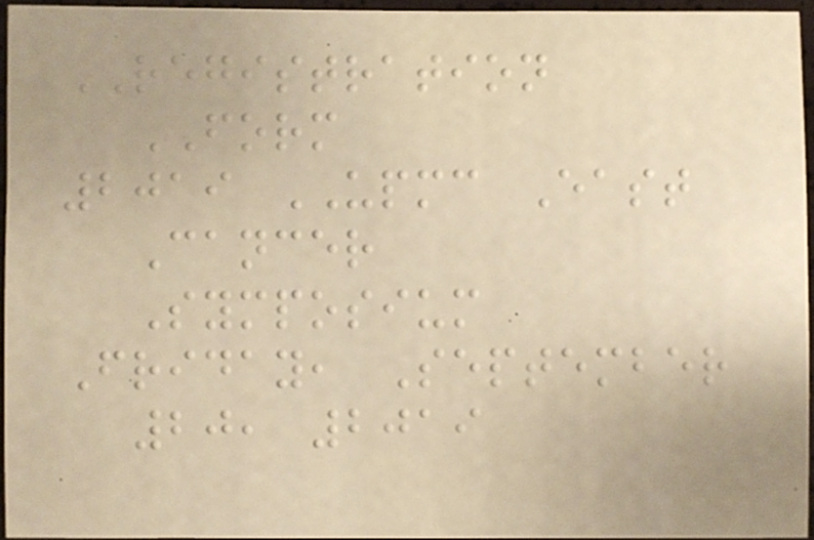REGISTRATION
FORM
2019 UPMC East
Cancer
Symposium
Friday, September
20, 2019
